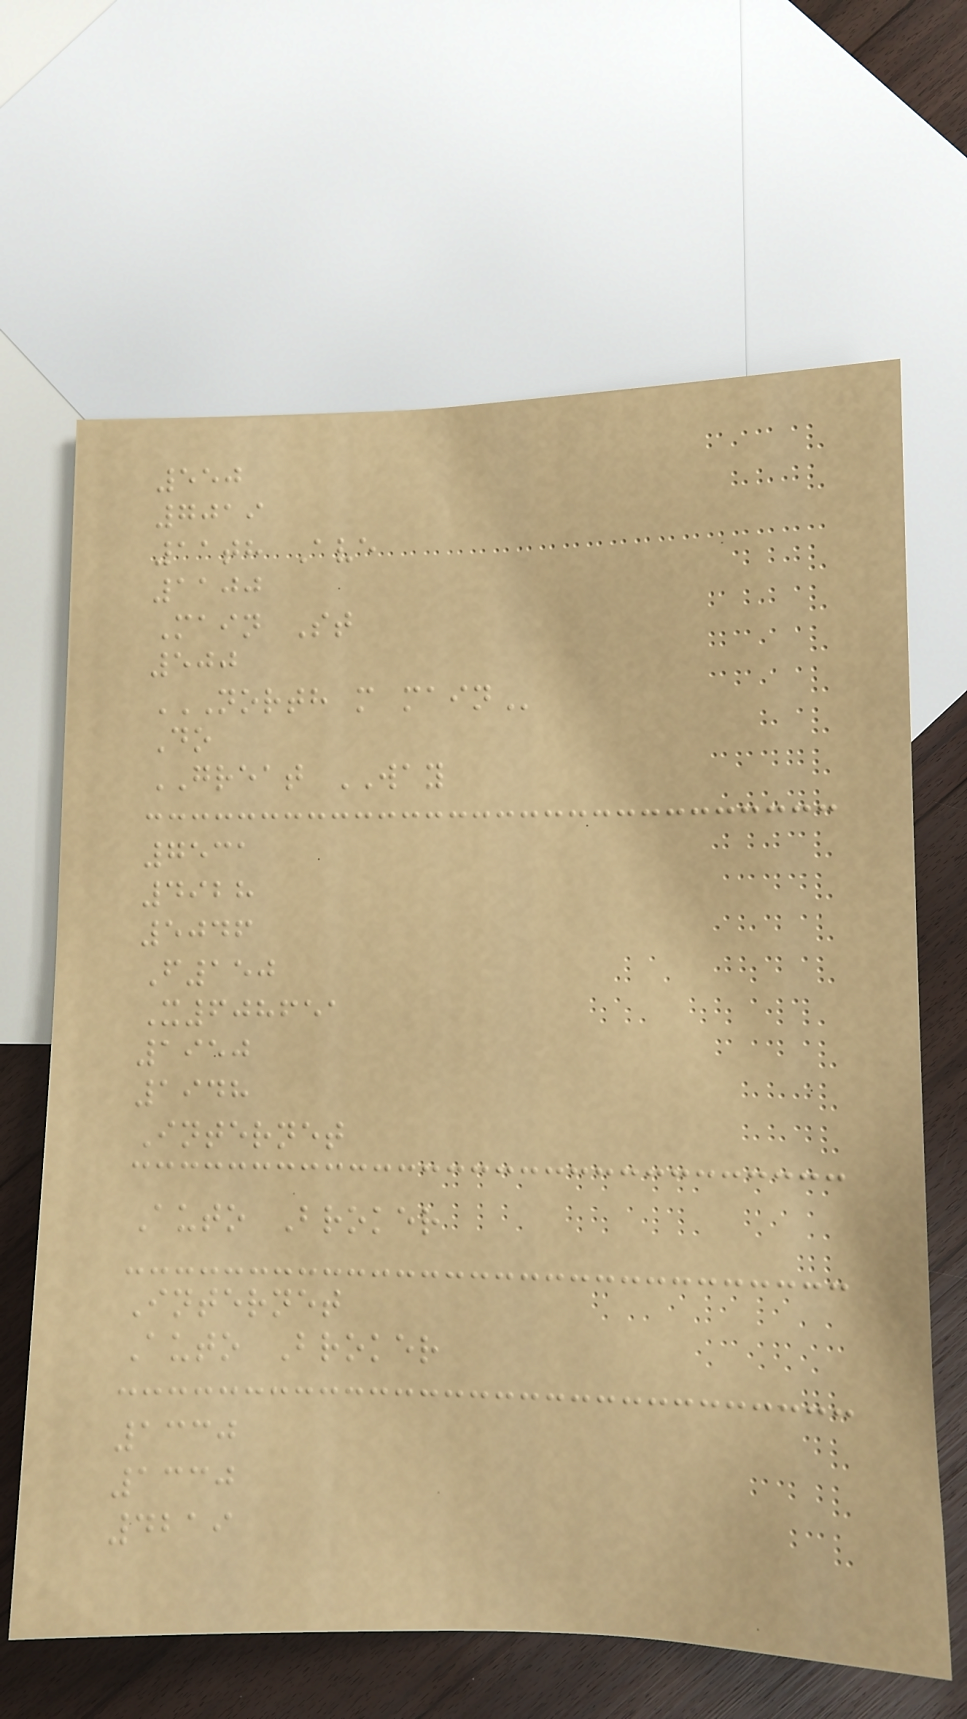550
7019
11th Ave
1100
Main St
500
NORTH M MAIN
Do
GREAT WAY
7531
4928
5046
F150
X608651
1950
1948
Internet
Auto Broker
Internet
Auto Broker
1330
1330
4219
